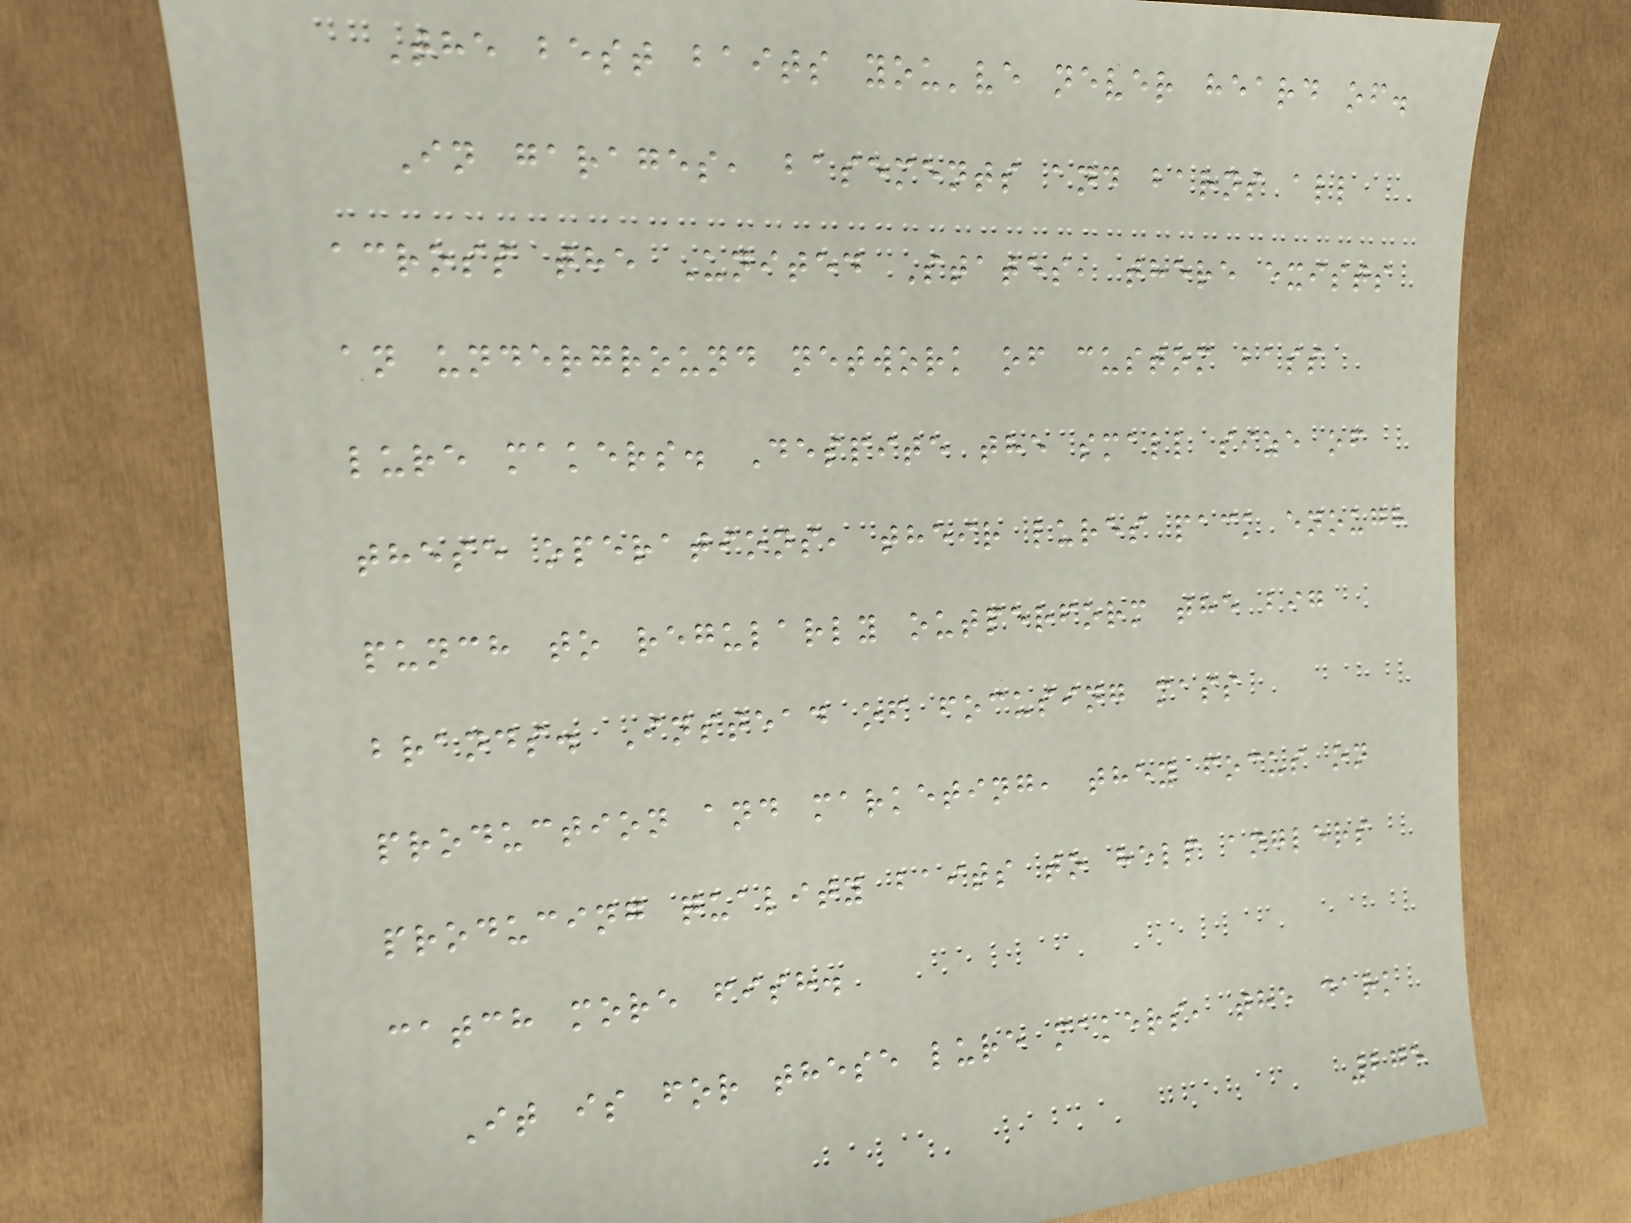The best baits you've never heard of.
In garages, basements and barns all
across the United States, there exists
an underground network of custom bass
lure makers. Despite the small size of
these operations, their lures pack enough
punch to regularly outperform the big
brands. Instead of focusing mass
production and marketing, they focus on
producing quality baits to help anglers
catch more fish.
It is for these lure makers, the dark
275
